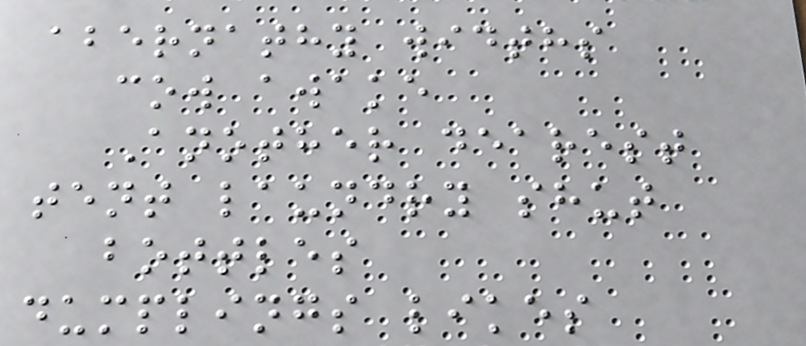abernathy widths
cow awake
Another dearest
tent laundry shut
bottles
dumplings likes
